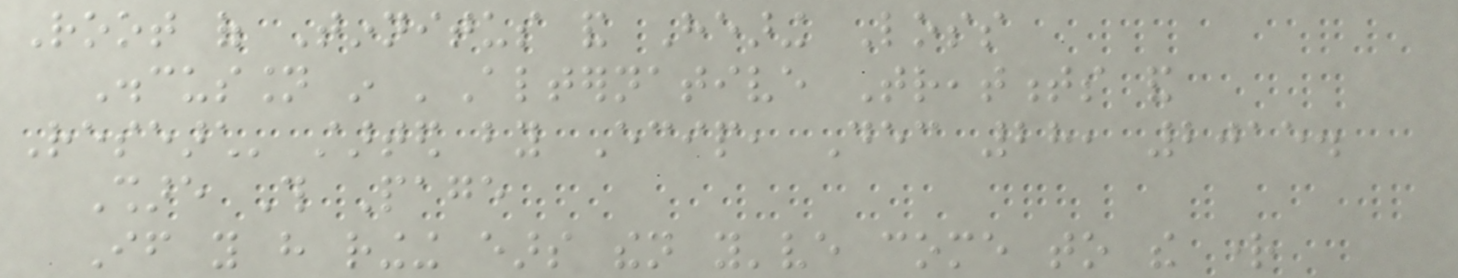Root of Tinnitus and Hearing Loss
Discussion in 'Alternative Treatments and
Research' started by Ecip, Dec 28, 2015.
Share This Page
If you have ringing ears then you've come to the right
